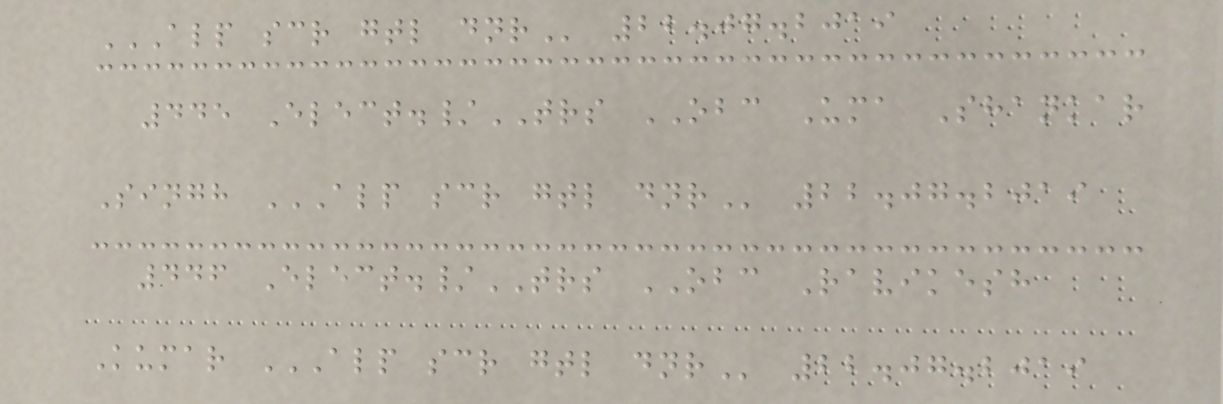ALP SCR GTL DNR 22.07.2019
445 Elect./TRS OBC Uma Shankar
Singh ALP SCR GTL DNR 22.07.2019
446 Elect./TRS OBC Ravikesh
Kumar ALP SCR GTL DNR 22.07.2019
